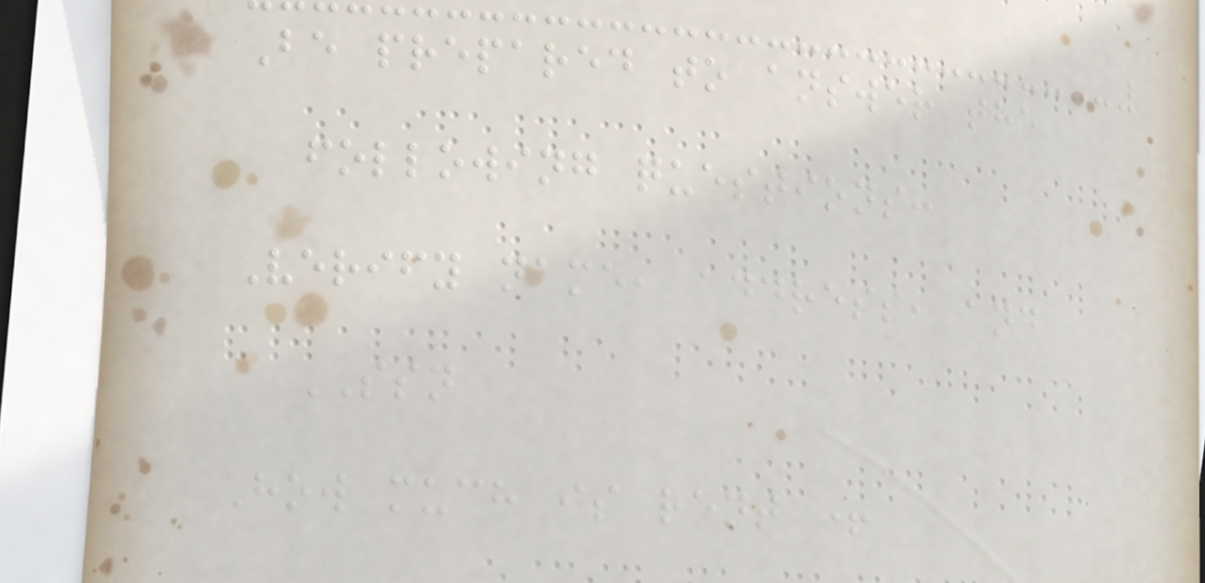Be prepared to answer the
following questions:
Verify name, address, and
SSN
How much is rent +
